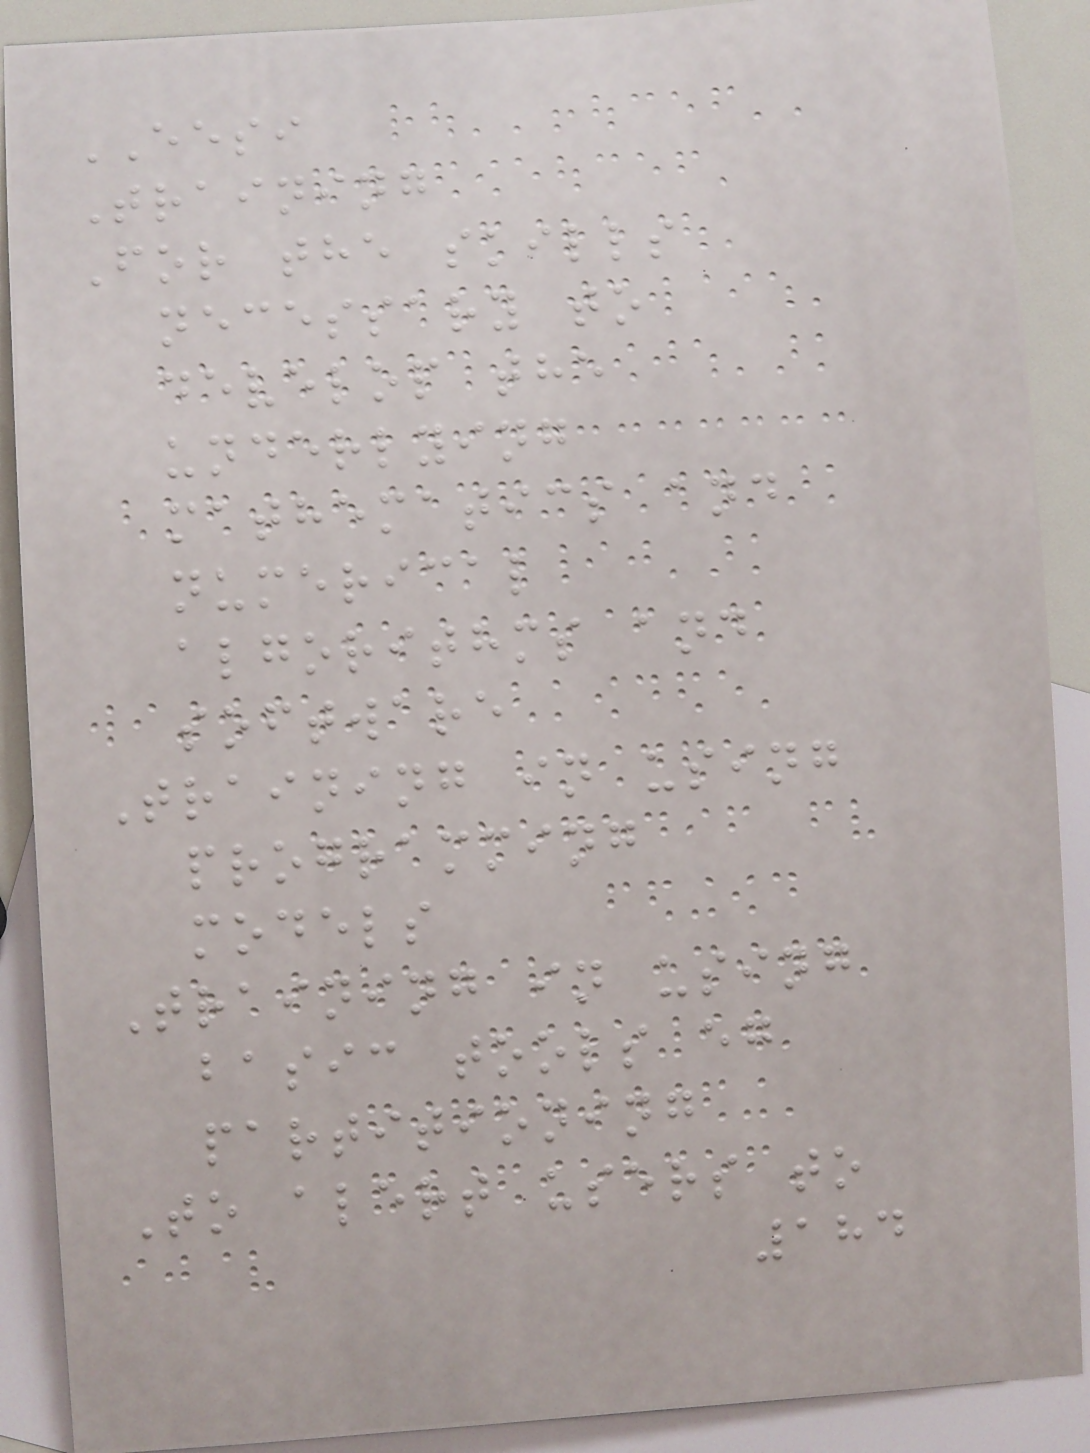EESI
Training
For the skills
necessary to
develop the
underlying
mathematics and
numerical
algorithms and
software
Training in using
programming
models
Training in using
basic tools eg
partitioning
To alert users to
184
